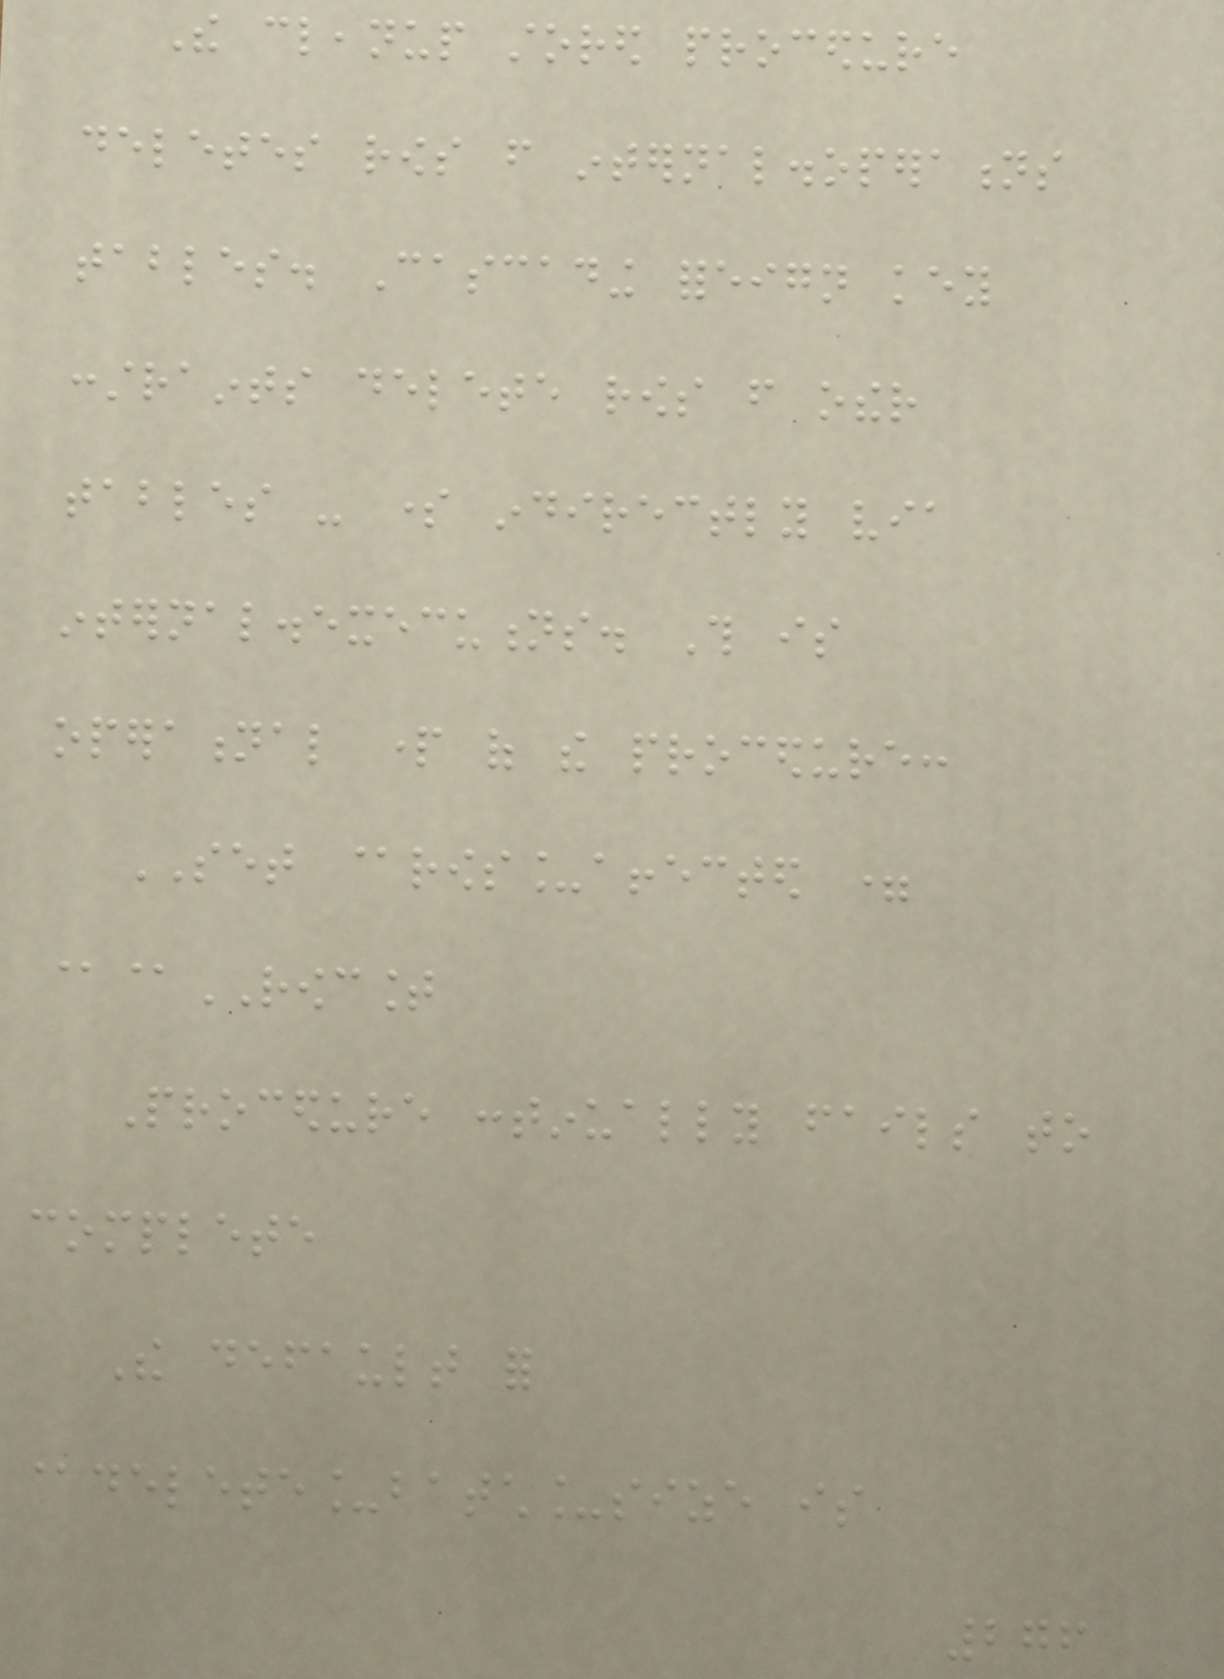The cleanup stored procedure
deletes rows from internal.operations
tables. Cascading foreign key
constraints delete rows from other
tables - some indirectly via
internal.executions. This is
operational part of the procedure:
SET @rows_affected =
@@ROWCOUNT
Procedure continually fails to
complete
The default for
@delete_batch_size is
276
